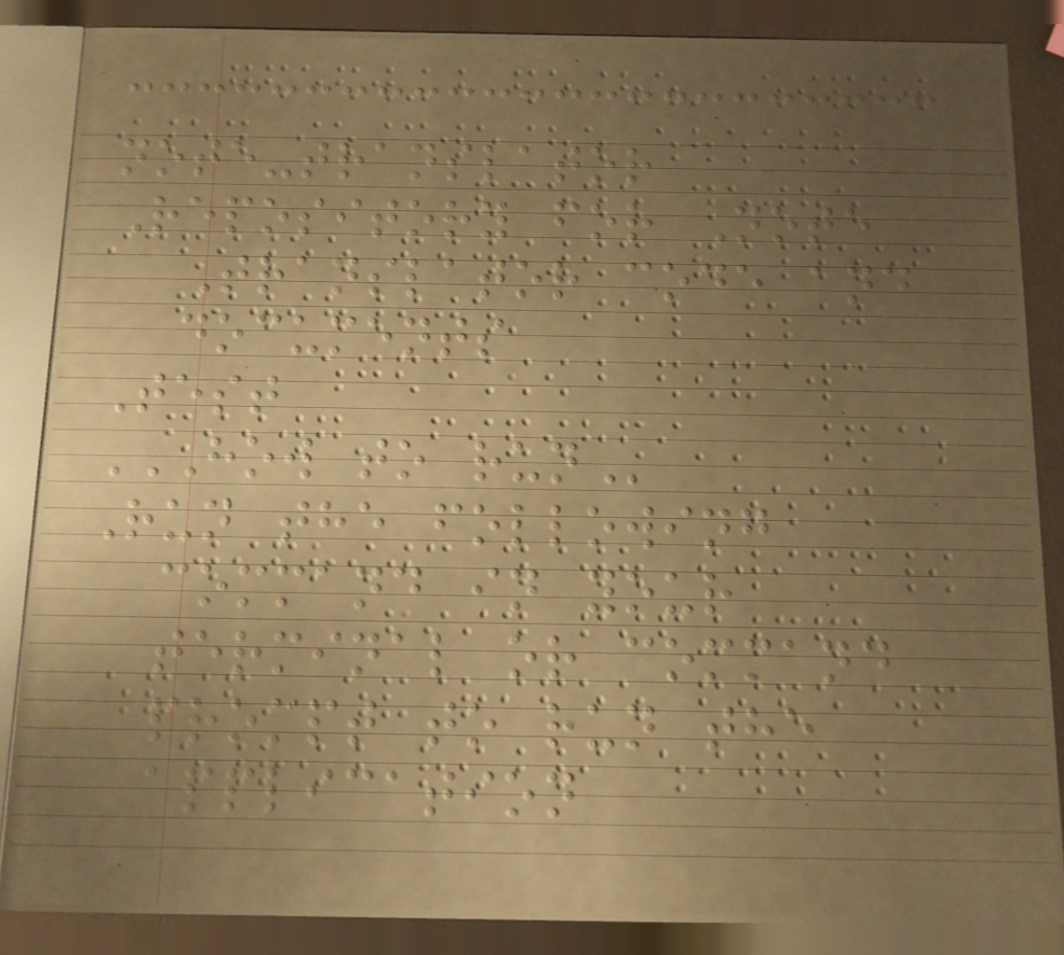note-translator
Repository for Note
Translator code and
documents
Test
HOW TO RUN
Run the following
command in your
terminal or command
prompt to run the
application
